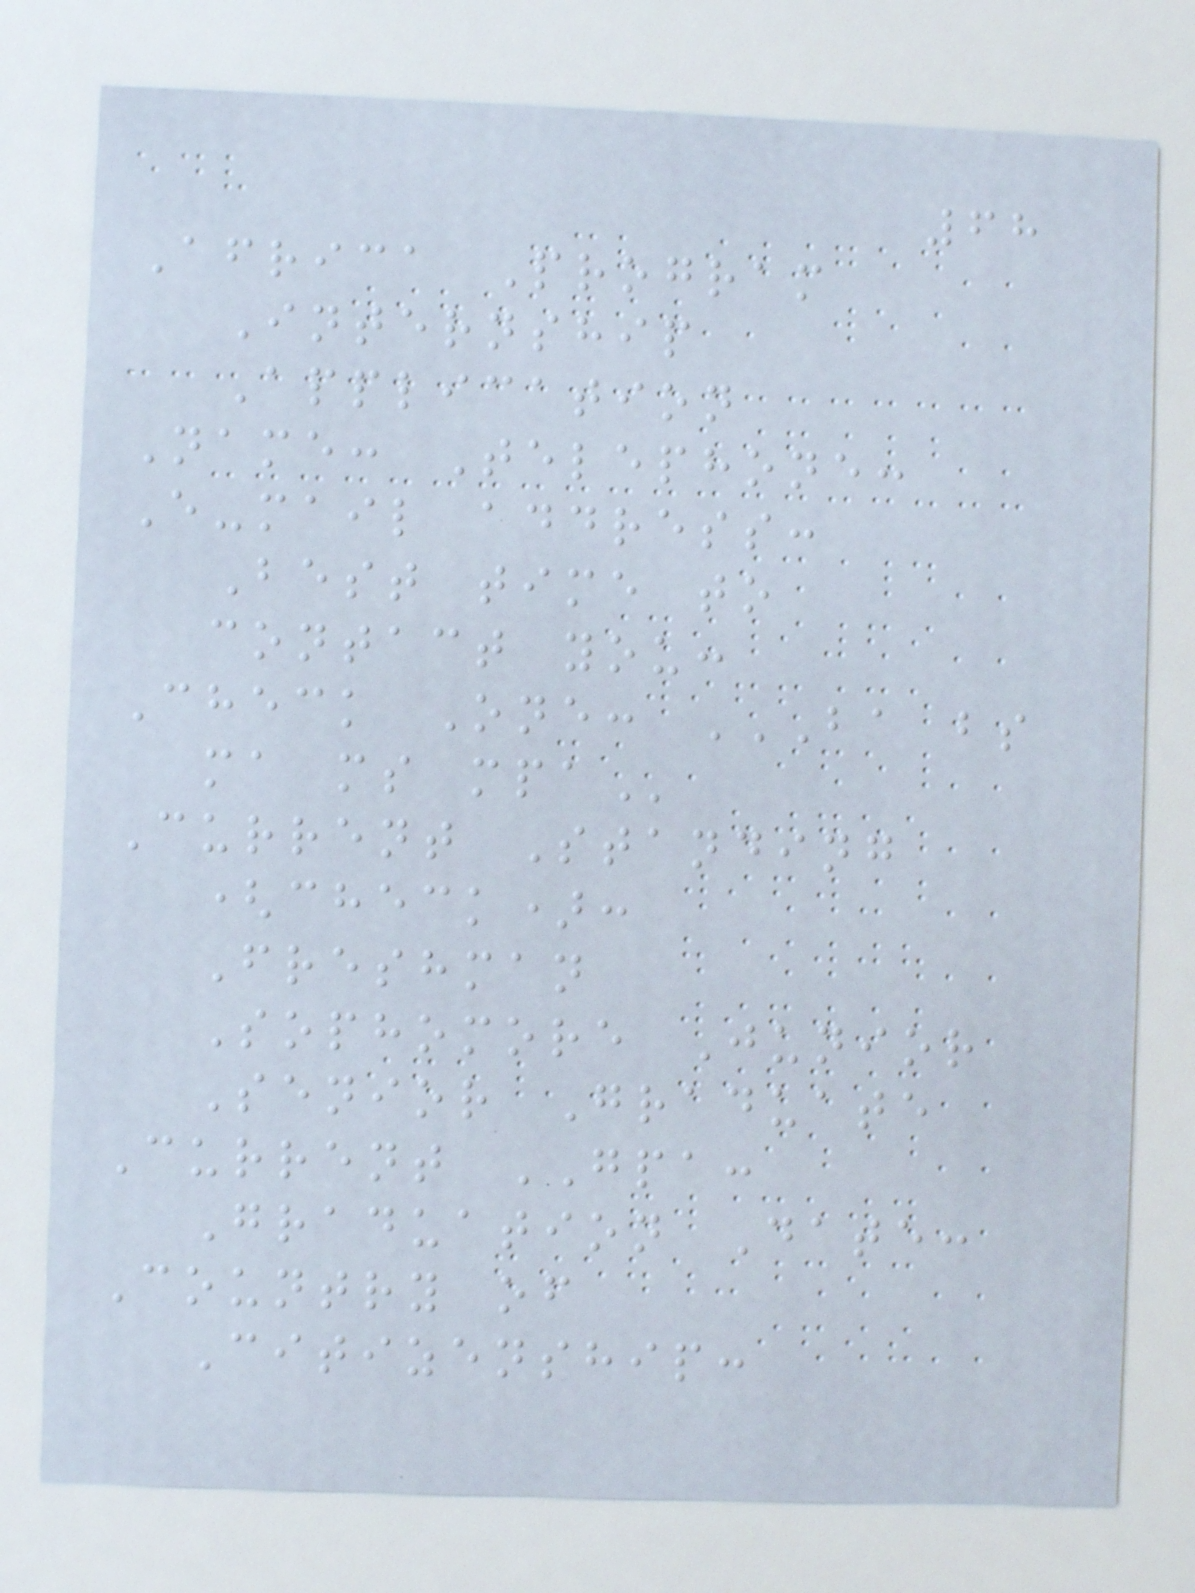68
Africa Program
Internship
Application
Name: Telephone:
E-mail address:
Best time to
contact you:
Check One: BA BS
MA MS MPA
Current Standing
(check):
Freshman
Sophomore Junior
Senior Graduate
Current GPA:
Graduation Date:
Country of
Citizenship:
